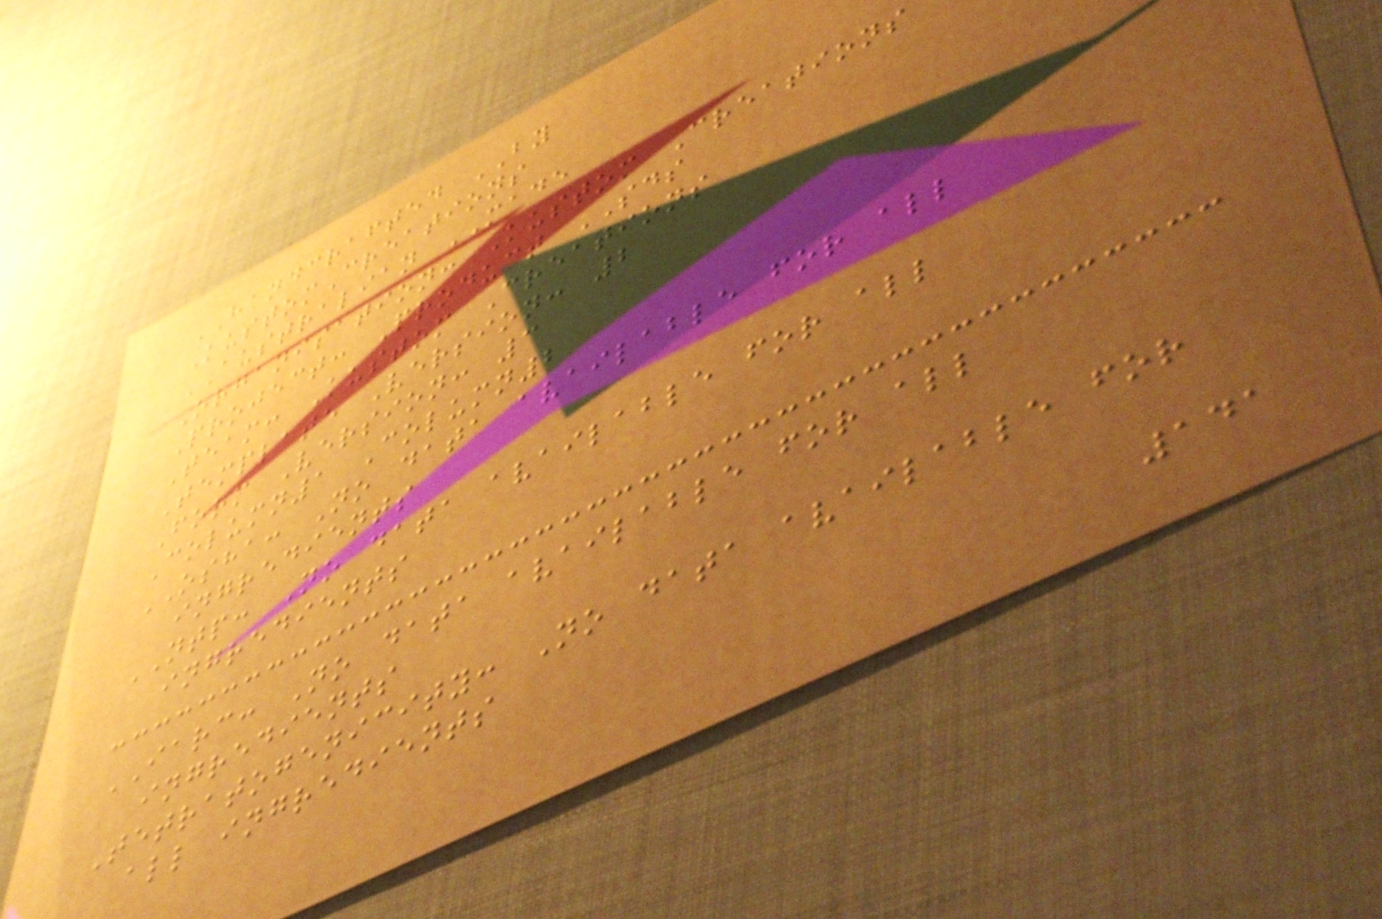HANDCRAFTED BY
KustomCreations
AUSTRALIAN MADE
Organisation: Kustom Creations
Project: Product SDS
Team: Kustom Creations
Template Version: 2
Form Version: 3
Column1 Column2
OSHA: No data available for all
ingredients
NTP: No data available for all
ingredients
IARC: No data available for all
ingredients
Tetratogenicity: No data available for
all ingredients
141
